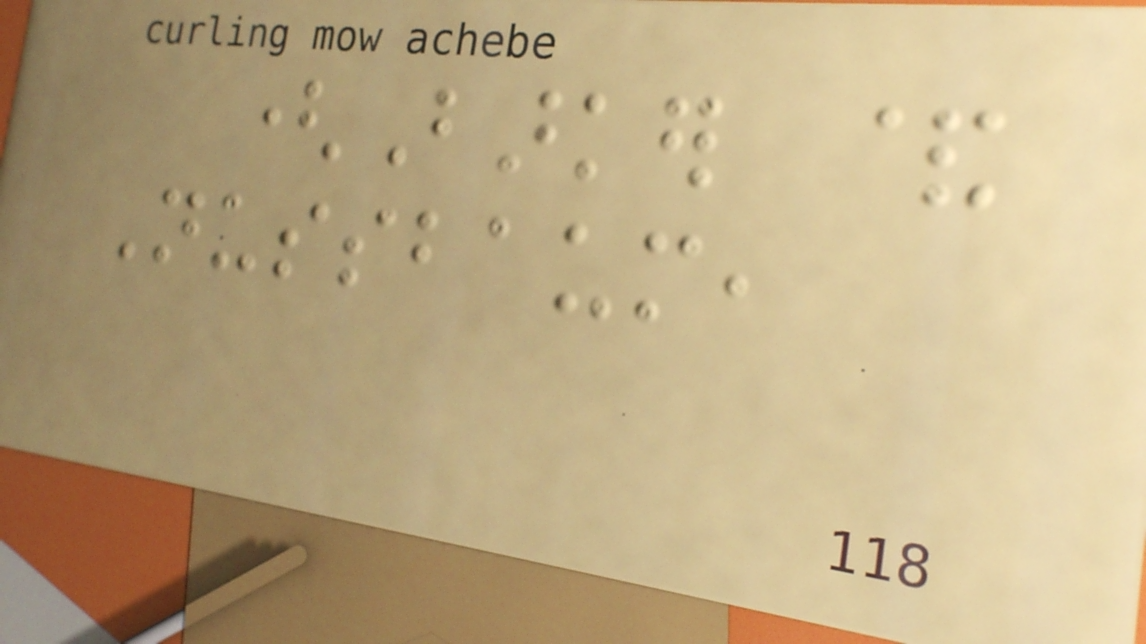(Barker &
Nussbaum,
